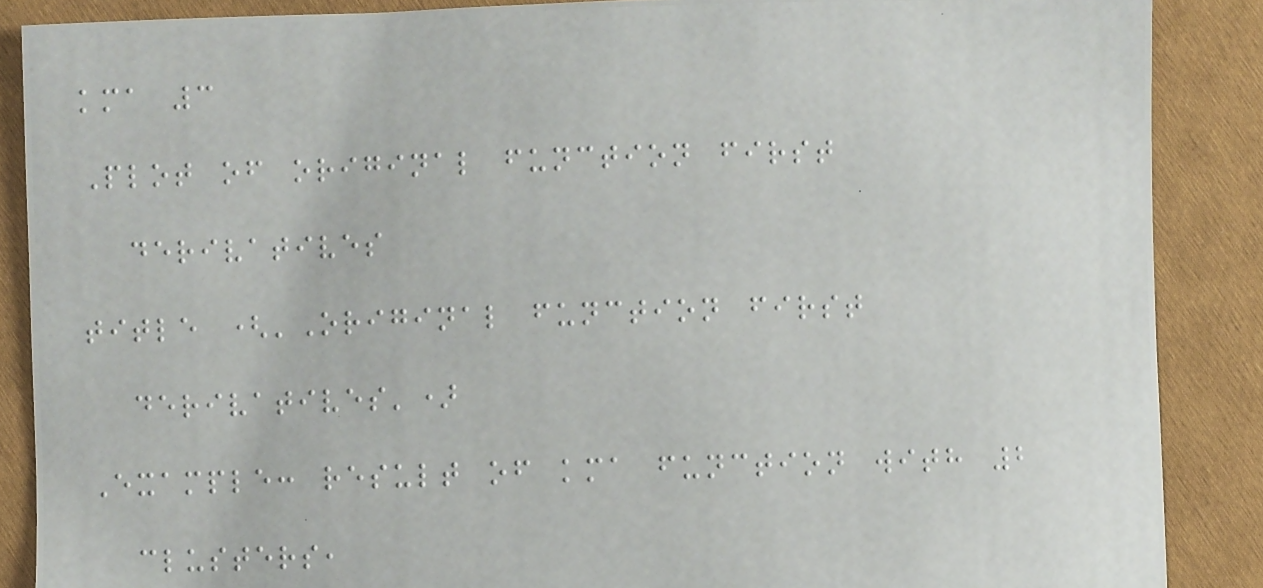kma 3
Plot of original function first
derivatives
title ('Original function first
derivatives')
Example: result of kma function with 2
clusters,
